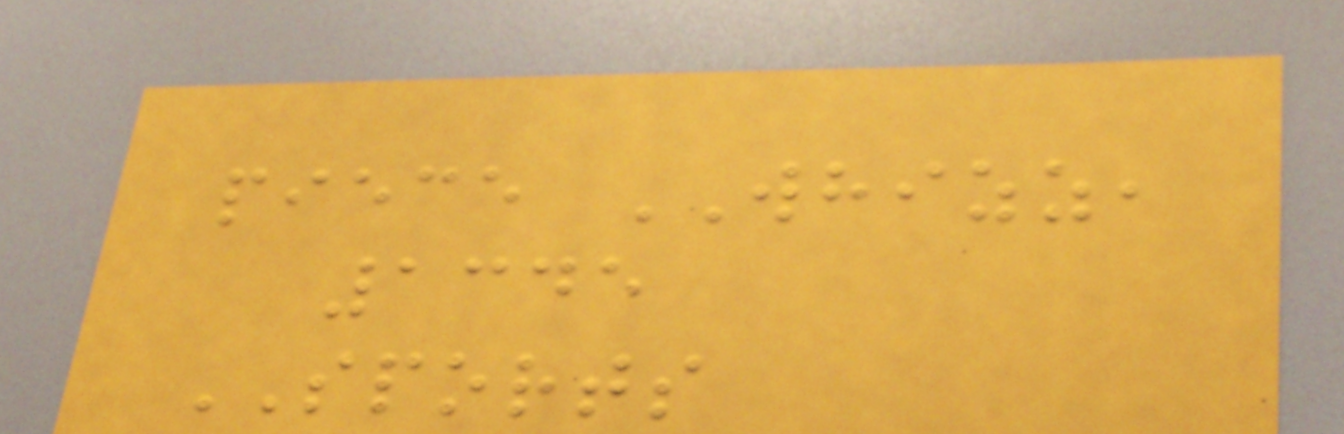piece WHIZZ,
1345
SPORTS
